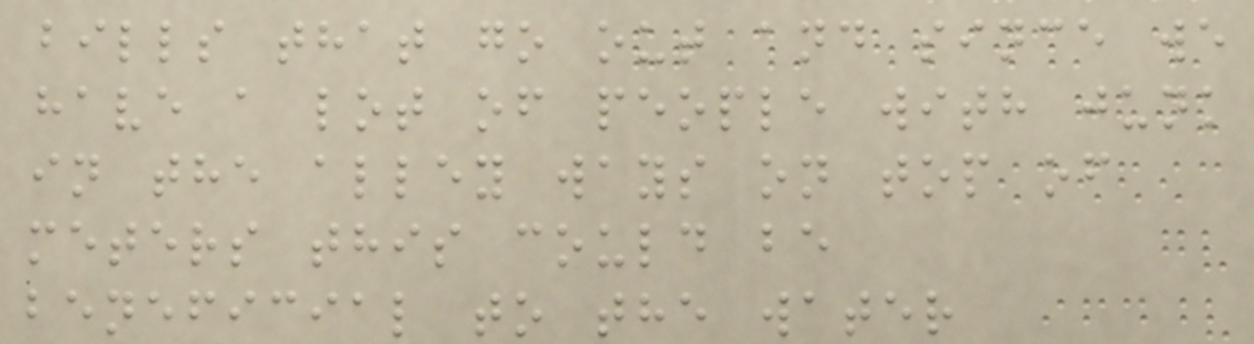bills that go out and since we
have a lot of people with junk
in the alley ways on top of
meters this could be
beneficial to the water
